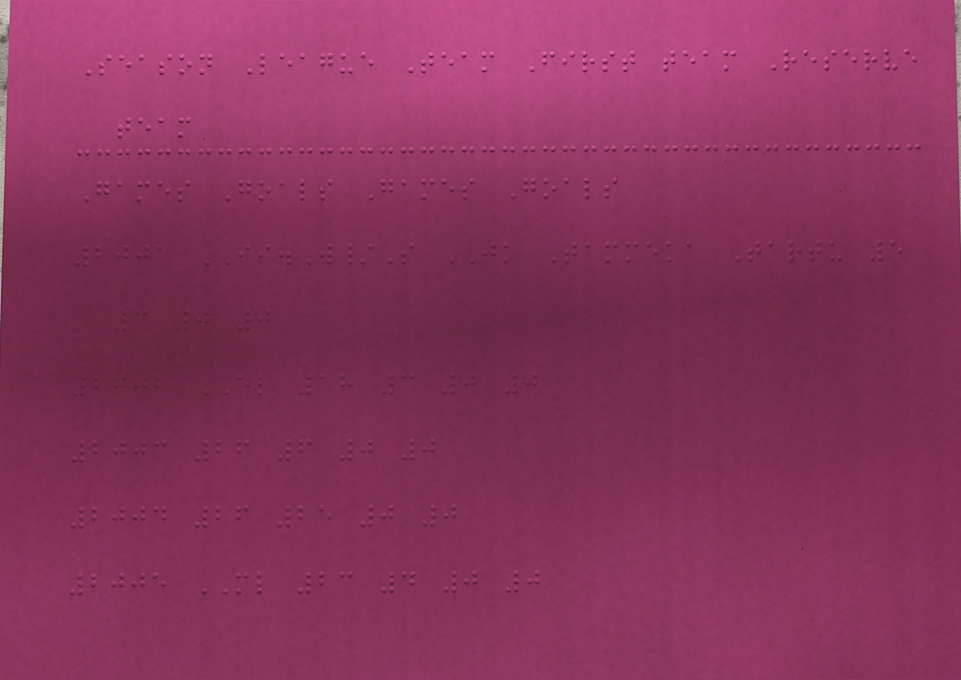Season League Team First team Reserve
team
Games Goals Games Goals
2001 II.W/S JK Tammeka Tartu 5
3 0 0
2002 EL 18 3 0 0
2003 26 6 0 0
2004 26 25 0 0
2005 ML 23 4 0 0
